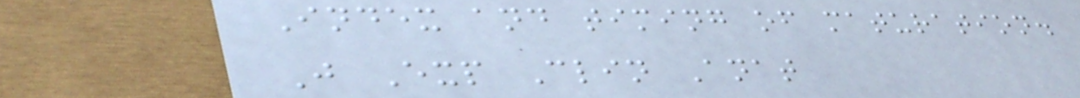Index and timing of maturation.
J Exp Clin Anat
